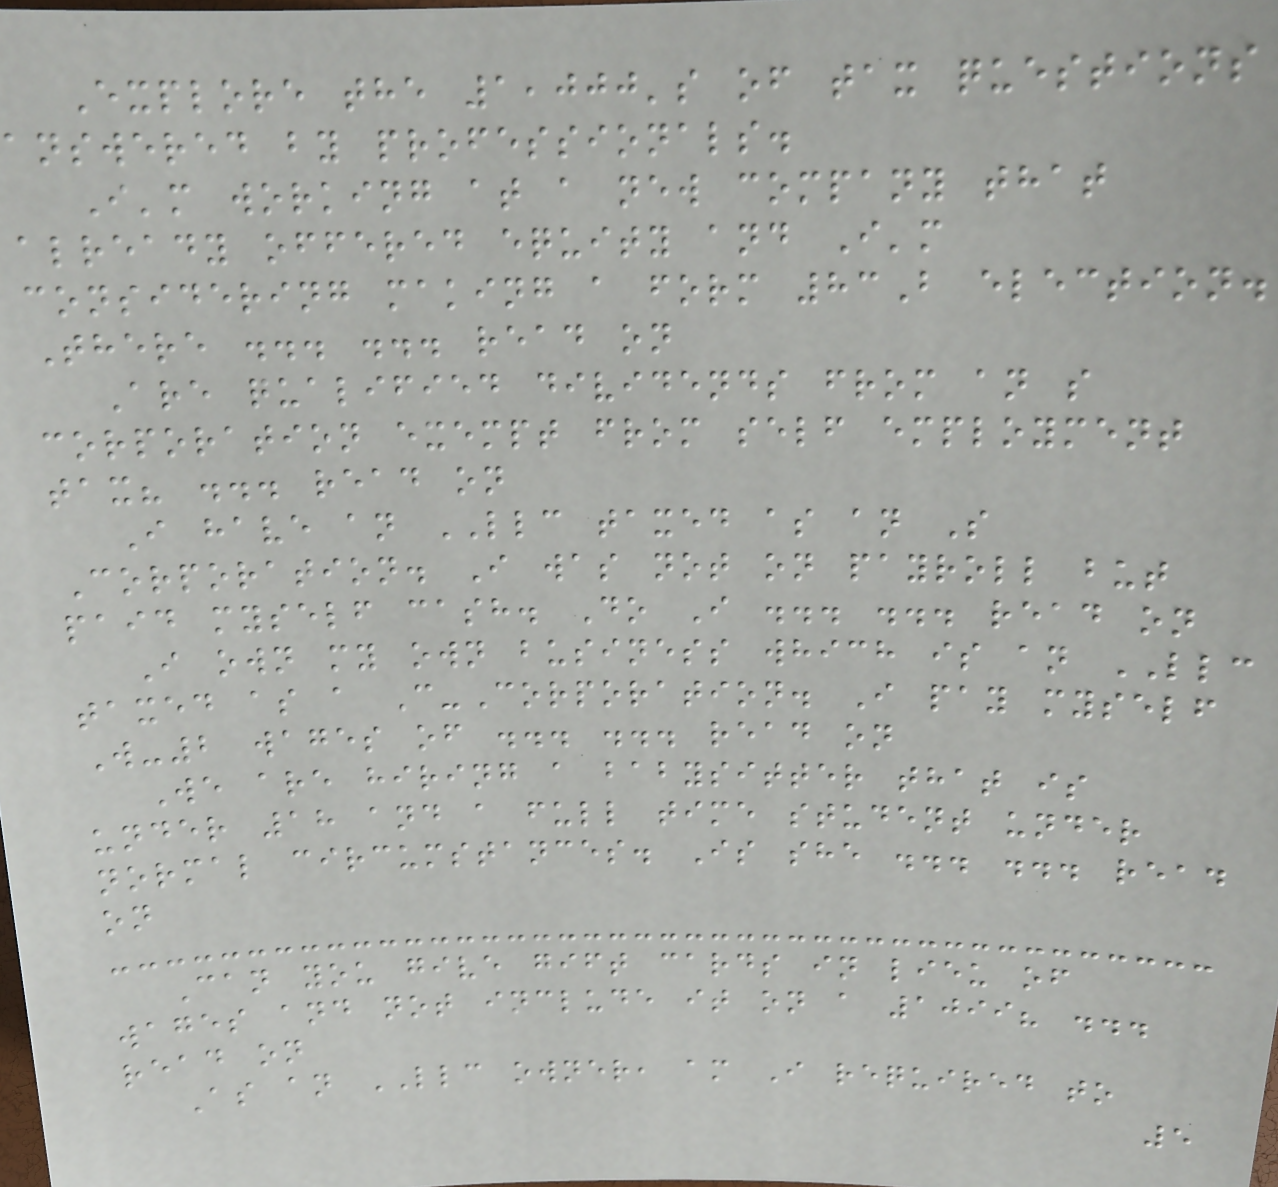Explore the 1,000's of tax questions
answered by professionals.
I'm working at a new company that
already offered equity and I'm
considering making a form 83B election.
There ... ... read on
Are qualified dividends from an s
corporation exempt from self employment
tax? ... read on
I have an LLC taxed as an S
Corporation. I was not on payroll but
paid myself cash. Do I ... ... read on
I own my own business which is an LLC
taxed as a C-Corporation. I pay myself
W-2 wages of ... ... read on
We are hiring a babysitter that is
under 18 and a full time student under
normal circumstances. Is she ... ... read
on
Can you give gift cards in lieu of
wages and not include it on a 1099? ...
read on
As an LLC owner, am I required to
5
